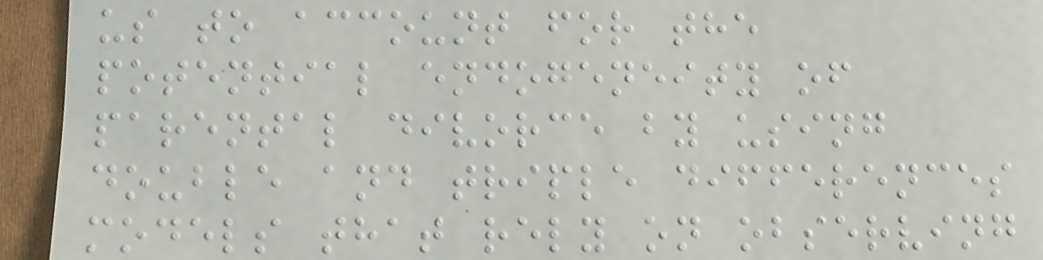us to account for the
potential endogeneity of
parental divorce by using
double and triple differences
models that rely on observing
